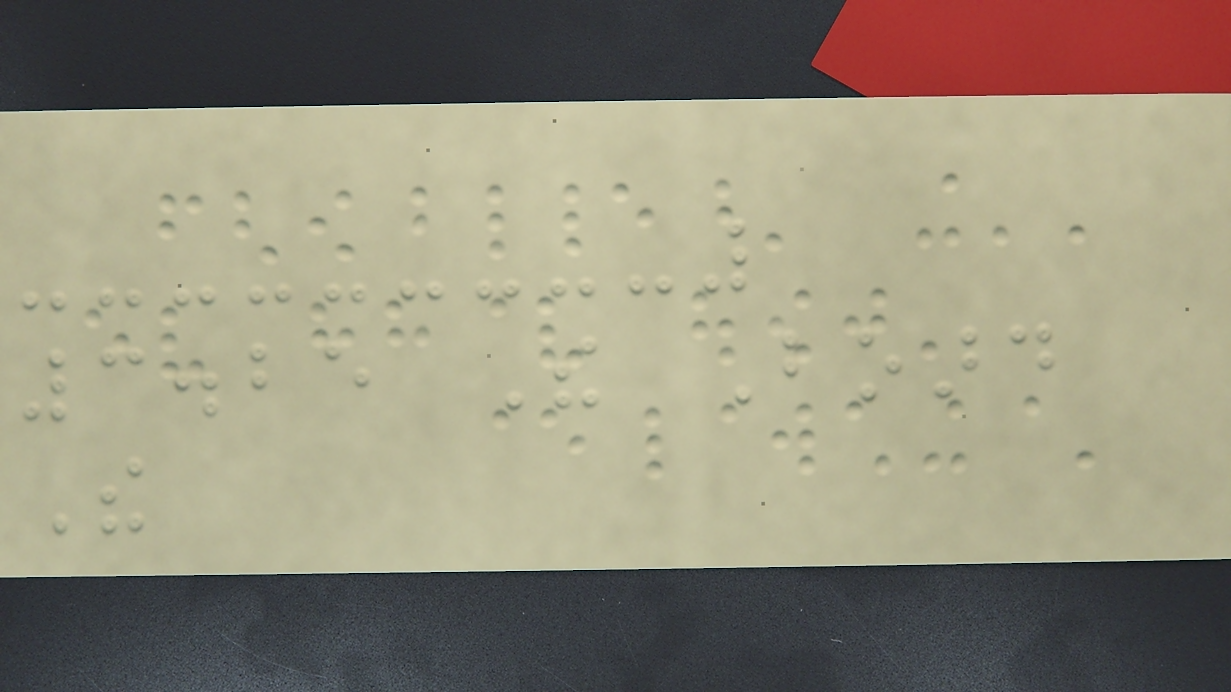3.25 The Board
The
